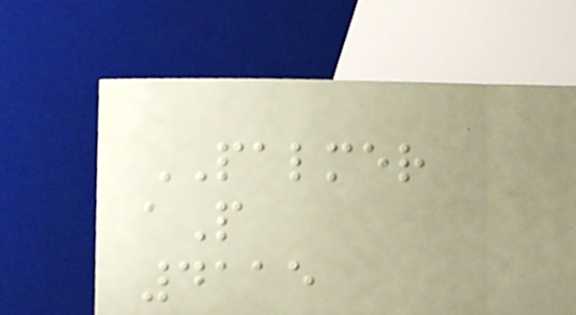PALMER
aP
4115
